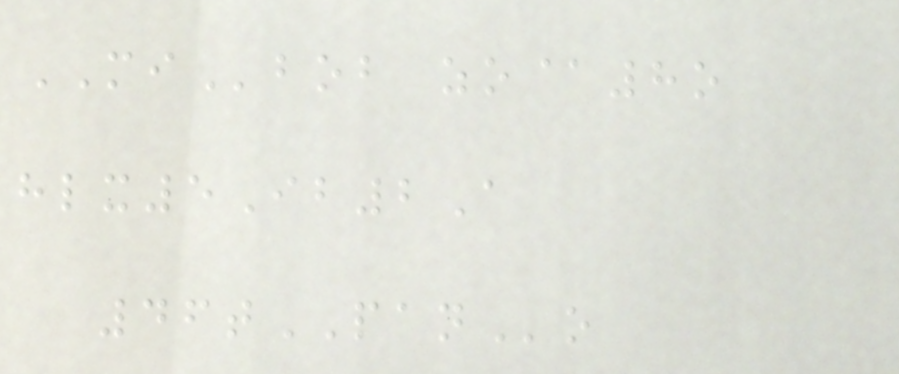MIbob zo@8o
hlx5Ib2A
46tPANo
